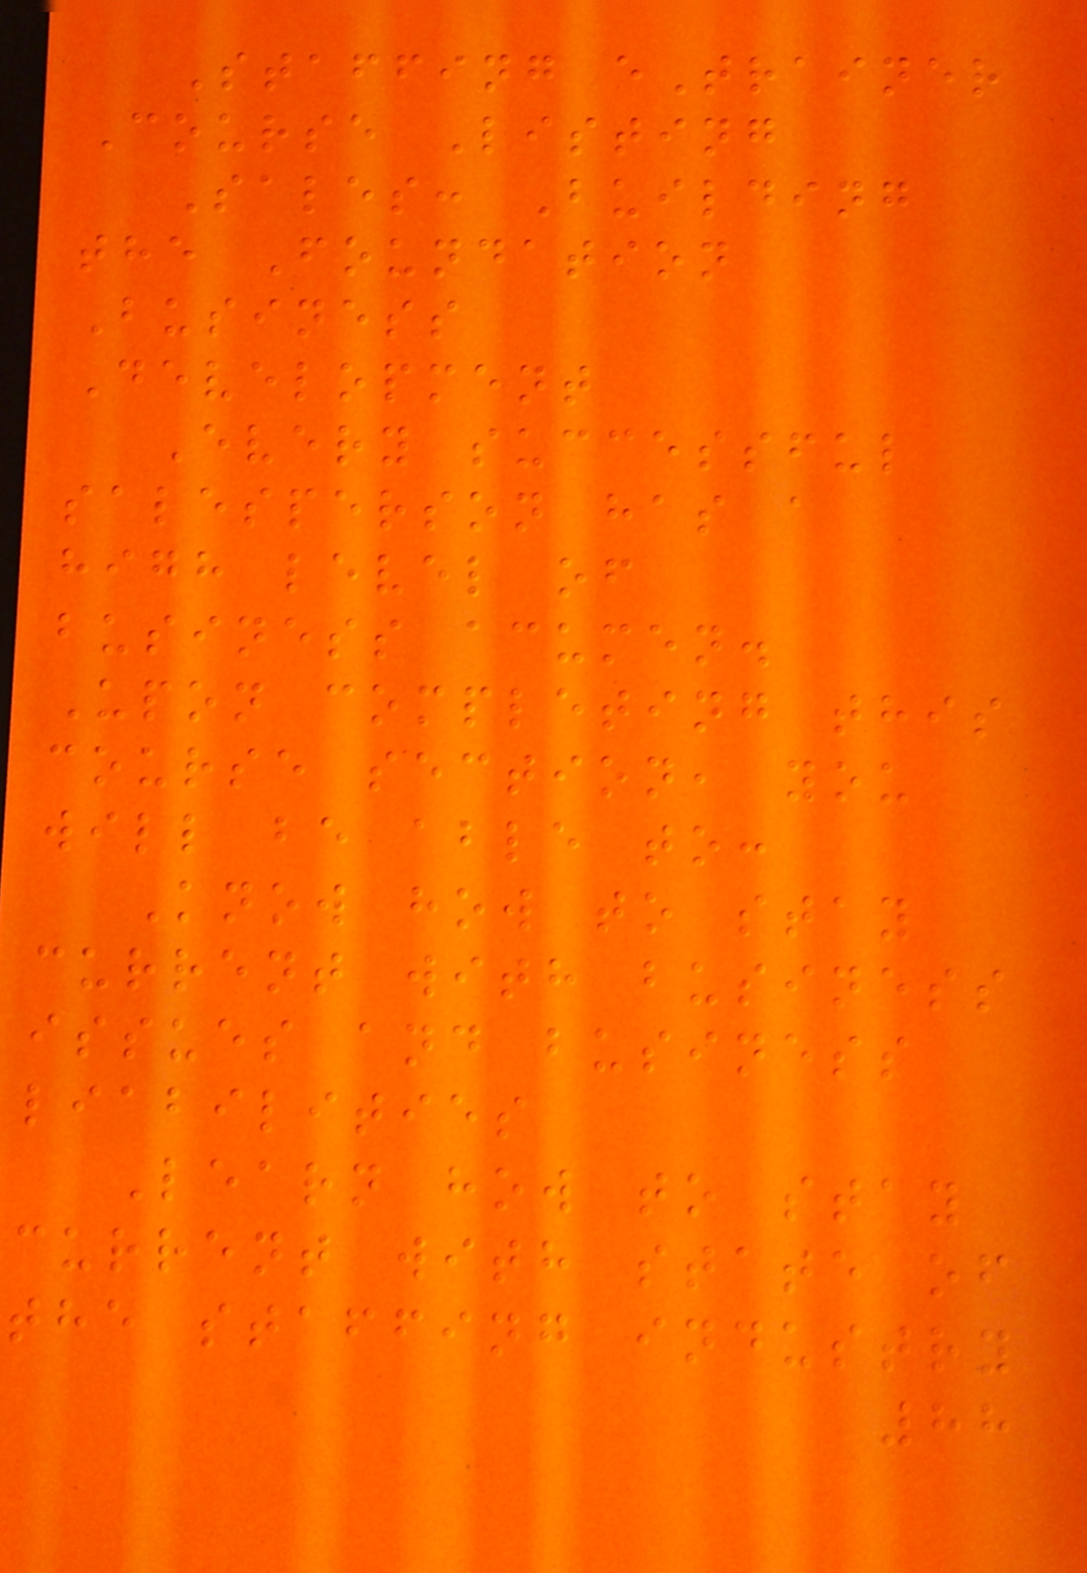Staffing eTrainer
Course Listing
Sales: Building
the Foundation
Business
Development
Every successful
salesperson has a
high level of
business acumen.
Upon completing this
course section, you
will be able to:
Know how to stay
current with business
issues and business
liabilities
Learn how to stay
current with state of
the staffing industry
88
